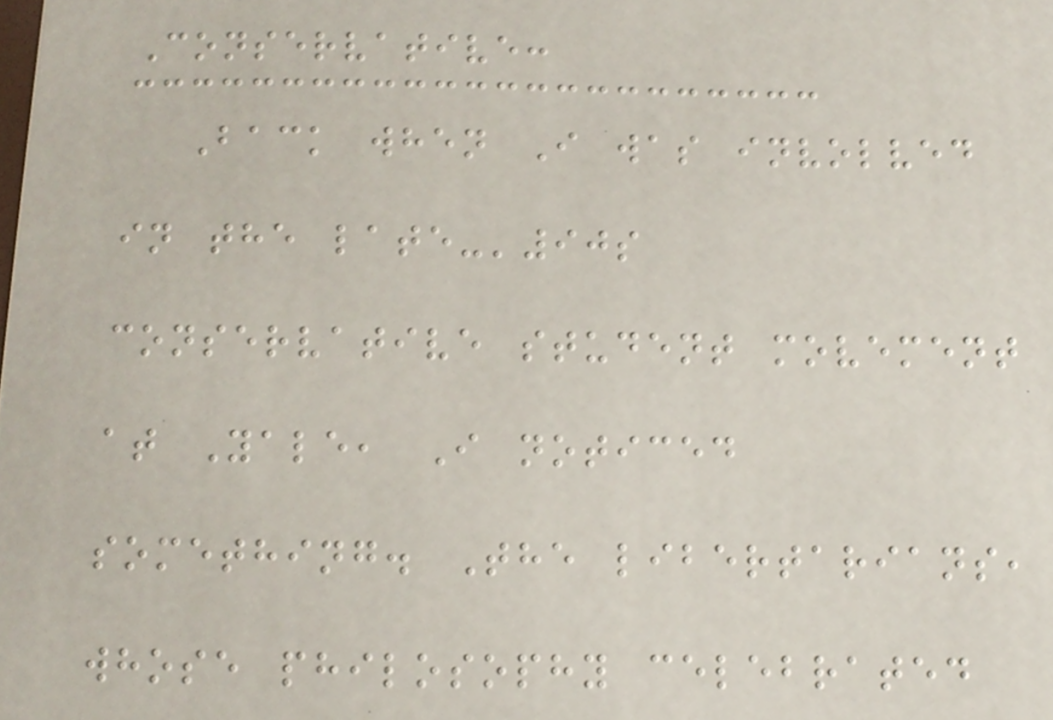Conservative:
Back when I was involved
in the late-'90s
conservative student movement
at Yale, I noticed
something. The libertarians,
whose philosophy celebrated
